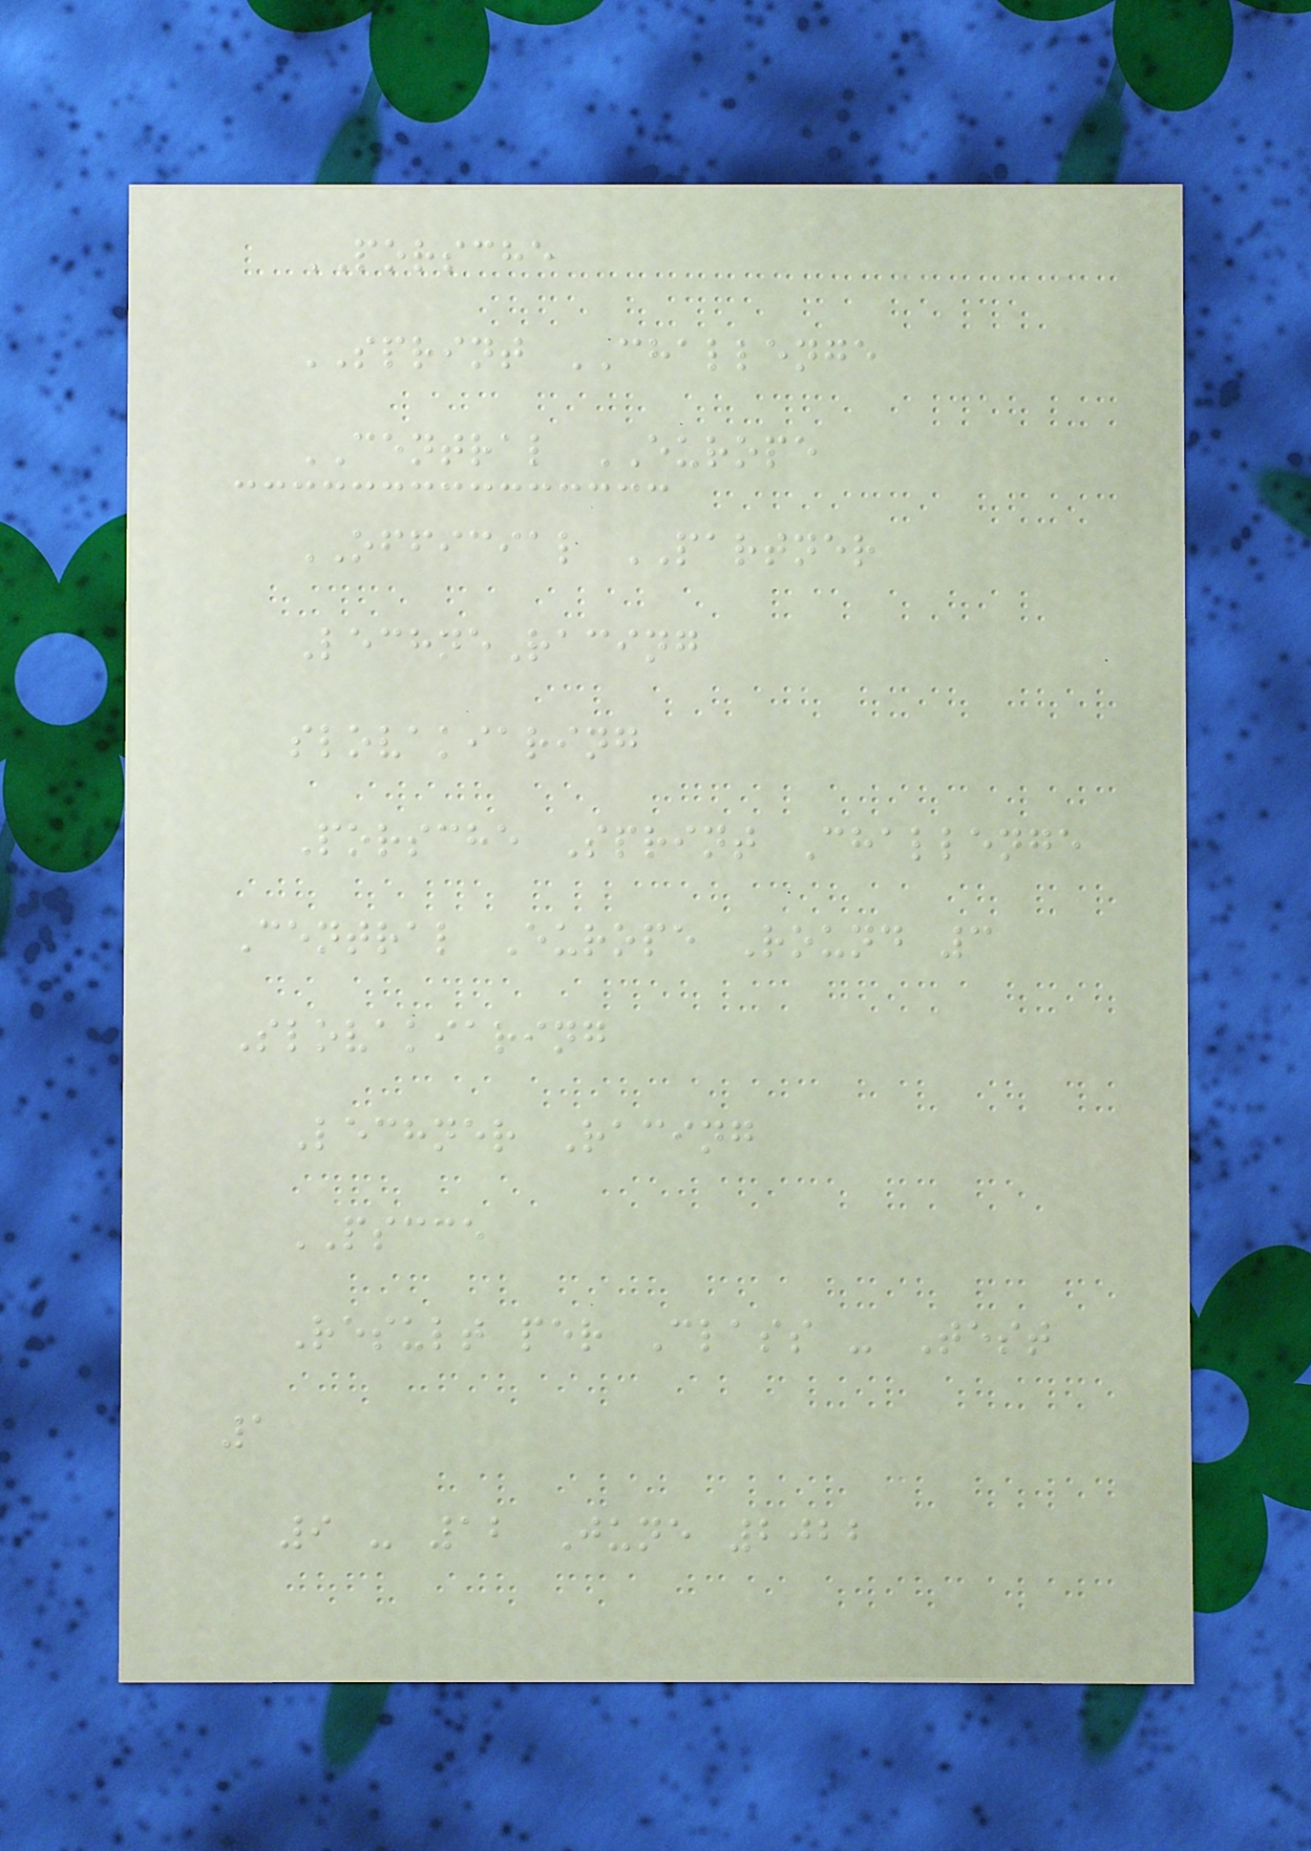PORSCHE
SPRINT CHALLENGE
CENTRAL EUROPE
OFFICIAL PARTNER
LechneRacing
slovakiaring
Porsche Sprint Challenge
Central Europe Round 3
Slovakiaring
Lechner Racing
PSCCE
Result per Class - Test
1
9 - 12 June 2022
